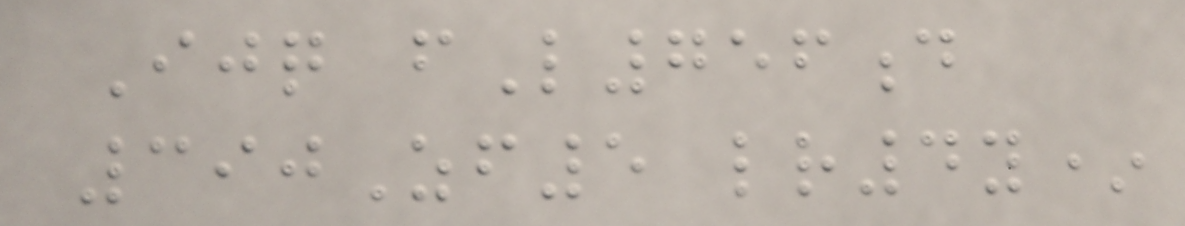Ijq fL756d
390Zf5 lr4y*
